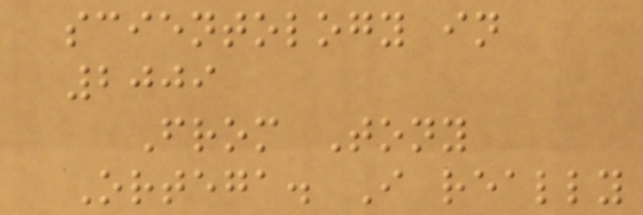scientology in
2009
From Tony
Ortega. I really
